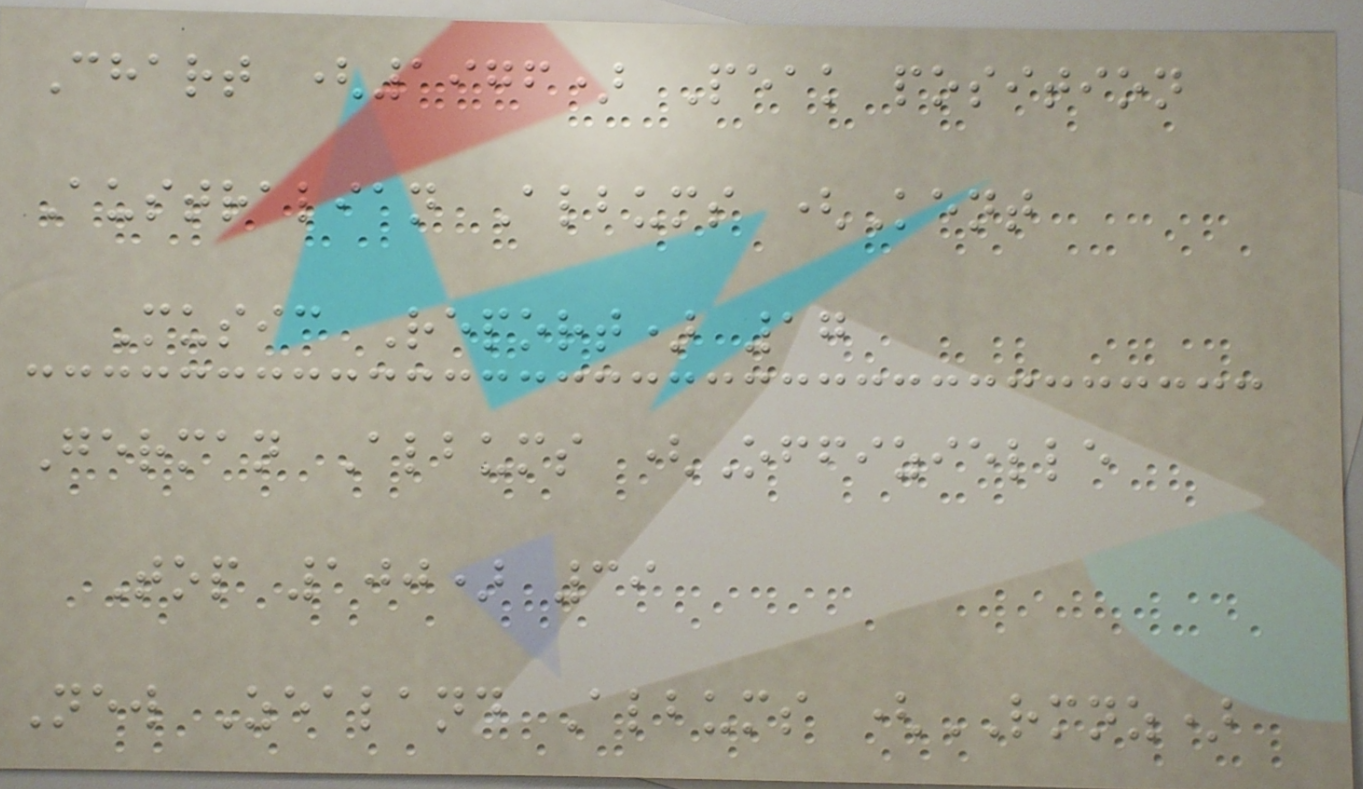Chart (1976) Peak position
Australian Albums (Kent
Music Report) 17
German Albums (Offizielle
Top 100) 39
New Zealand Albums (RMNZ)
